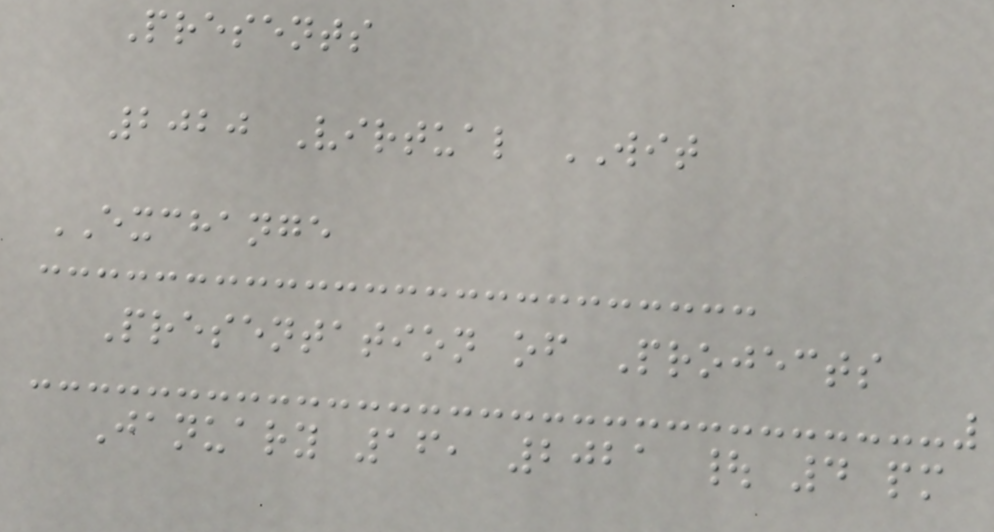Presents
2020 Virtual WIT
EXCHANGE
Presentation of Projects
January 16, 2021 | 4 pm
